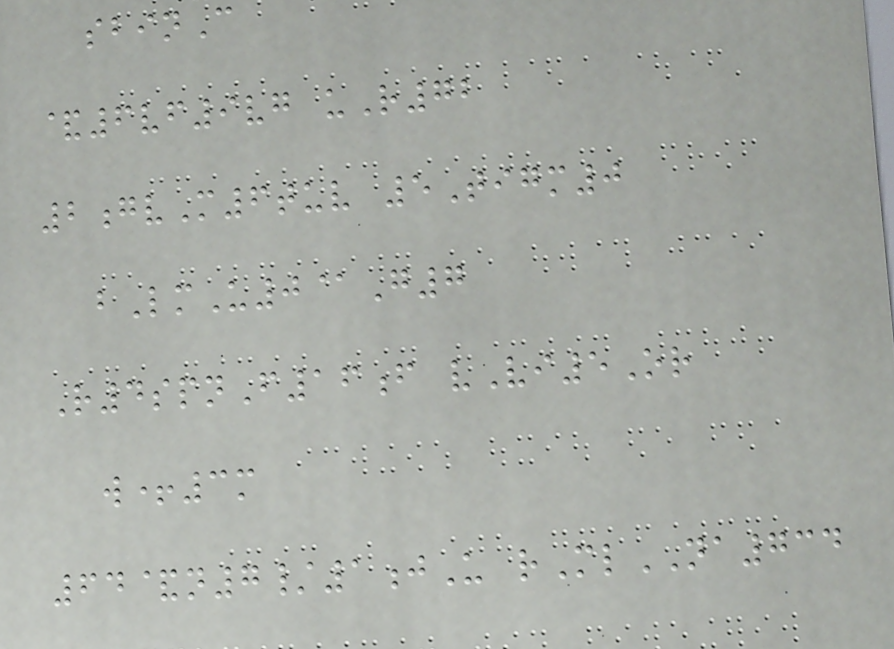sbinC
&6vf9vg uR72
2gvM6tuv 5Tigm0
bLmU0@G7
R4spnF16f vVi5Or
w+3m
64&n7/1jU rMlNA734
